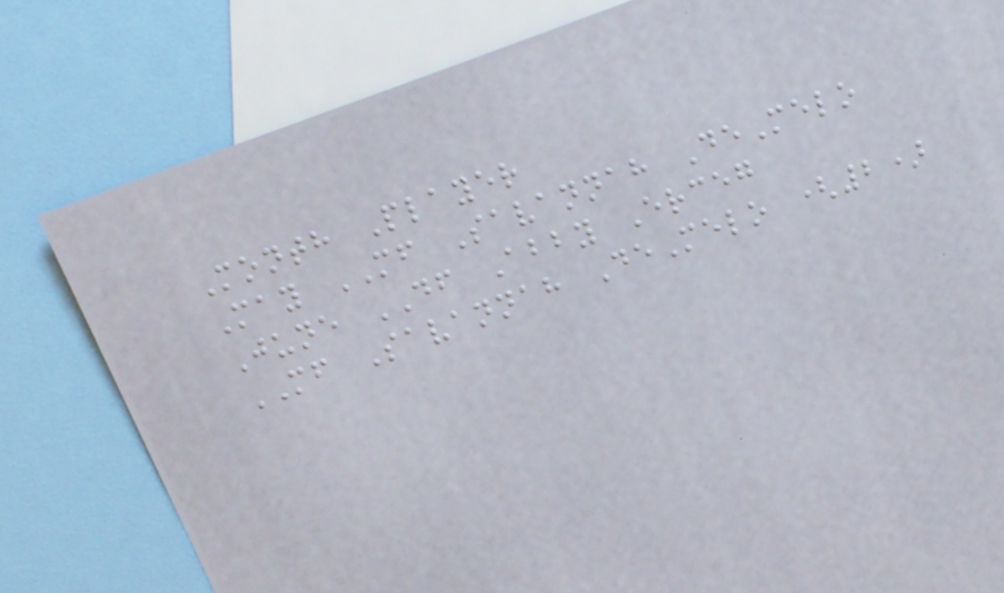Month Player
May MF Savannah DeMelo
June DF Abby Erceg
MF Savannah DeMelo (2)
